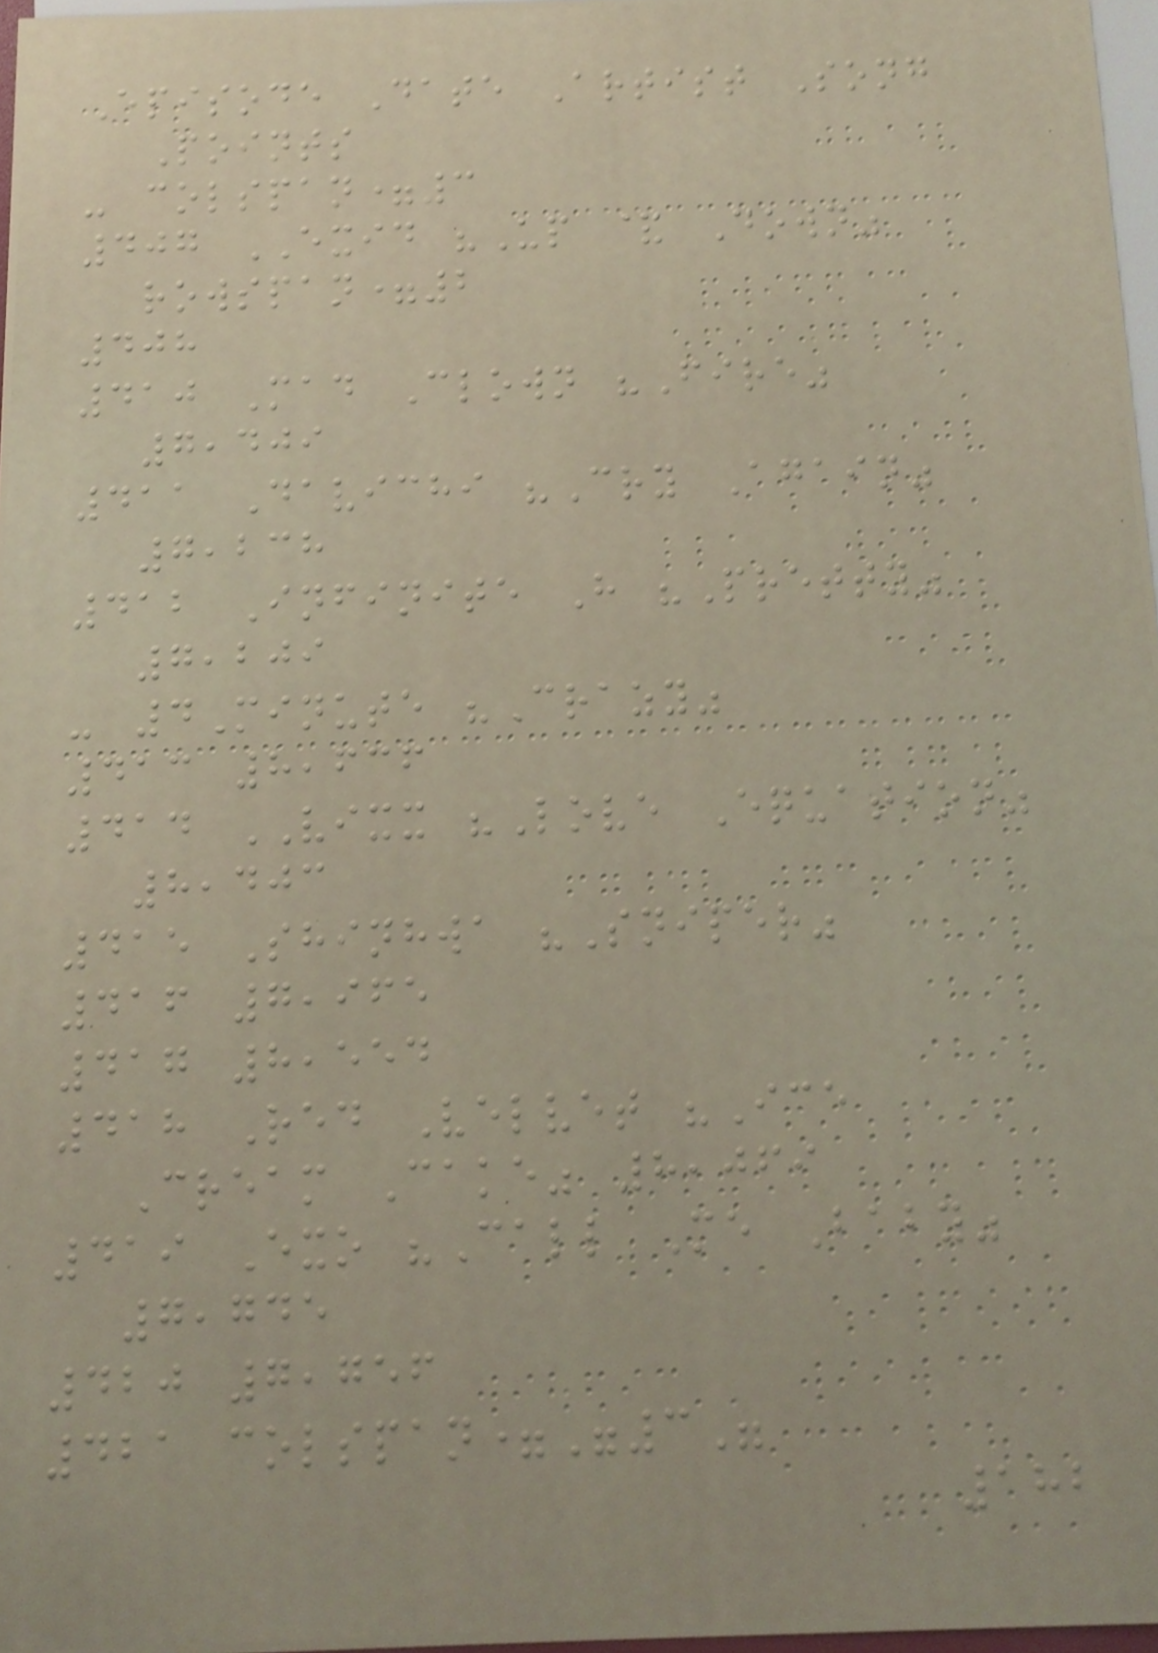Episode Date Artist Song
Points
- colspan=3
407 EXID "Up & Down"
rowspan=2
408
410 Mad Clown "Fire"
7,409
411 Davichi "Cry Again"
7,238
412 Infinite H "Pretty"
7,209
- 4Minute "Crazy"
413 8,636
414 VIXX "Love Equation"
8,403
415 Shinhwa "Sniper"
416 7,965
417 8,554
418 Red Velvet "Ice
Cream Cake" 8,069
419 Exo "Call Me Baby"
7,745
420 7,756
421 colspan="3"
182
